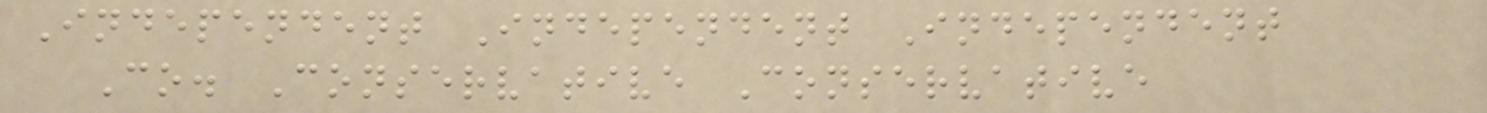Independent Independent Independent
Co. Conservative Conservative
